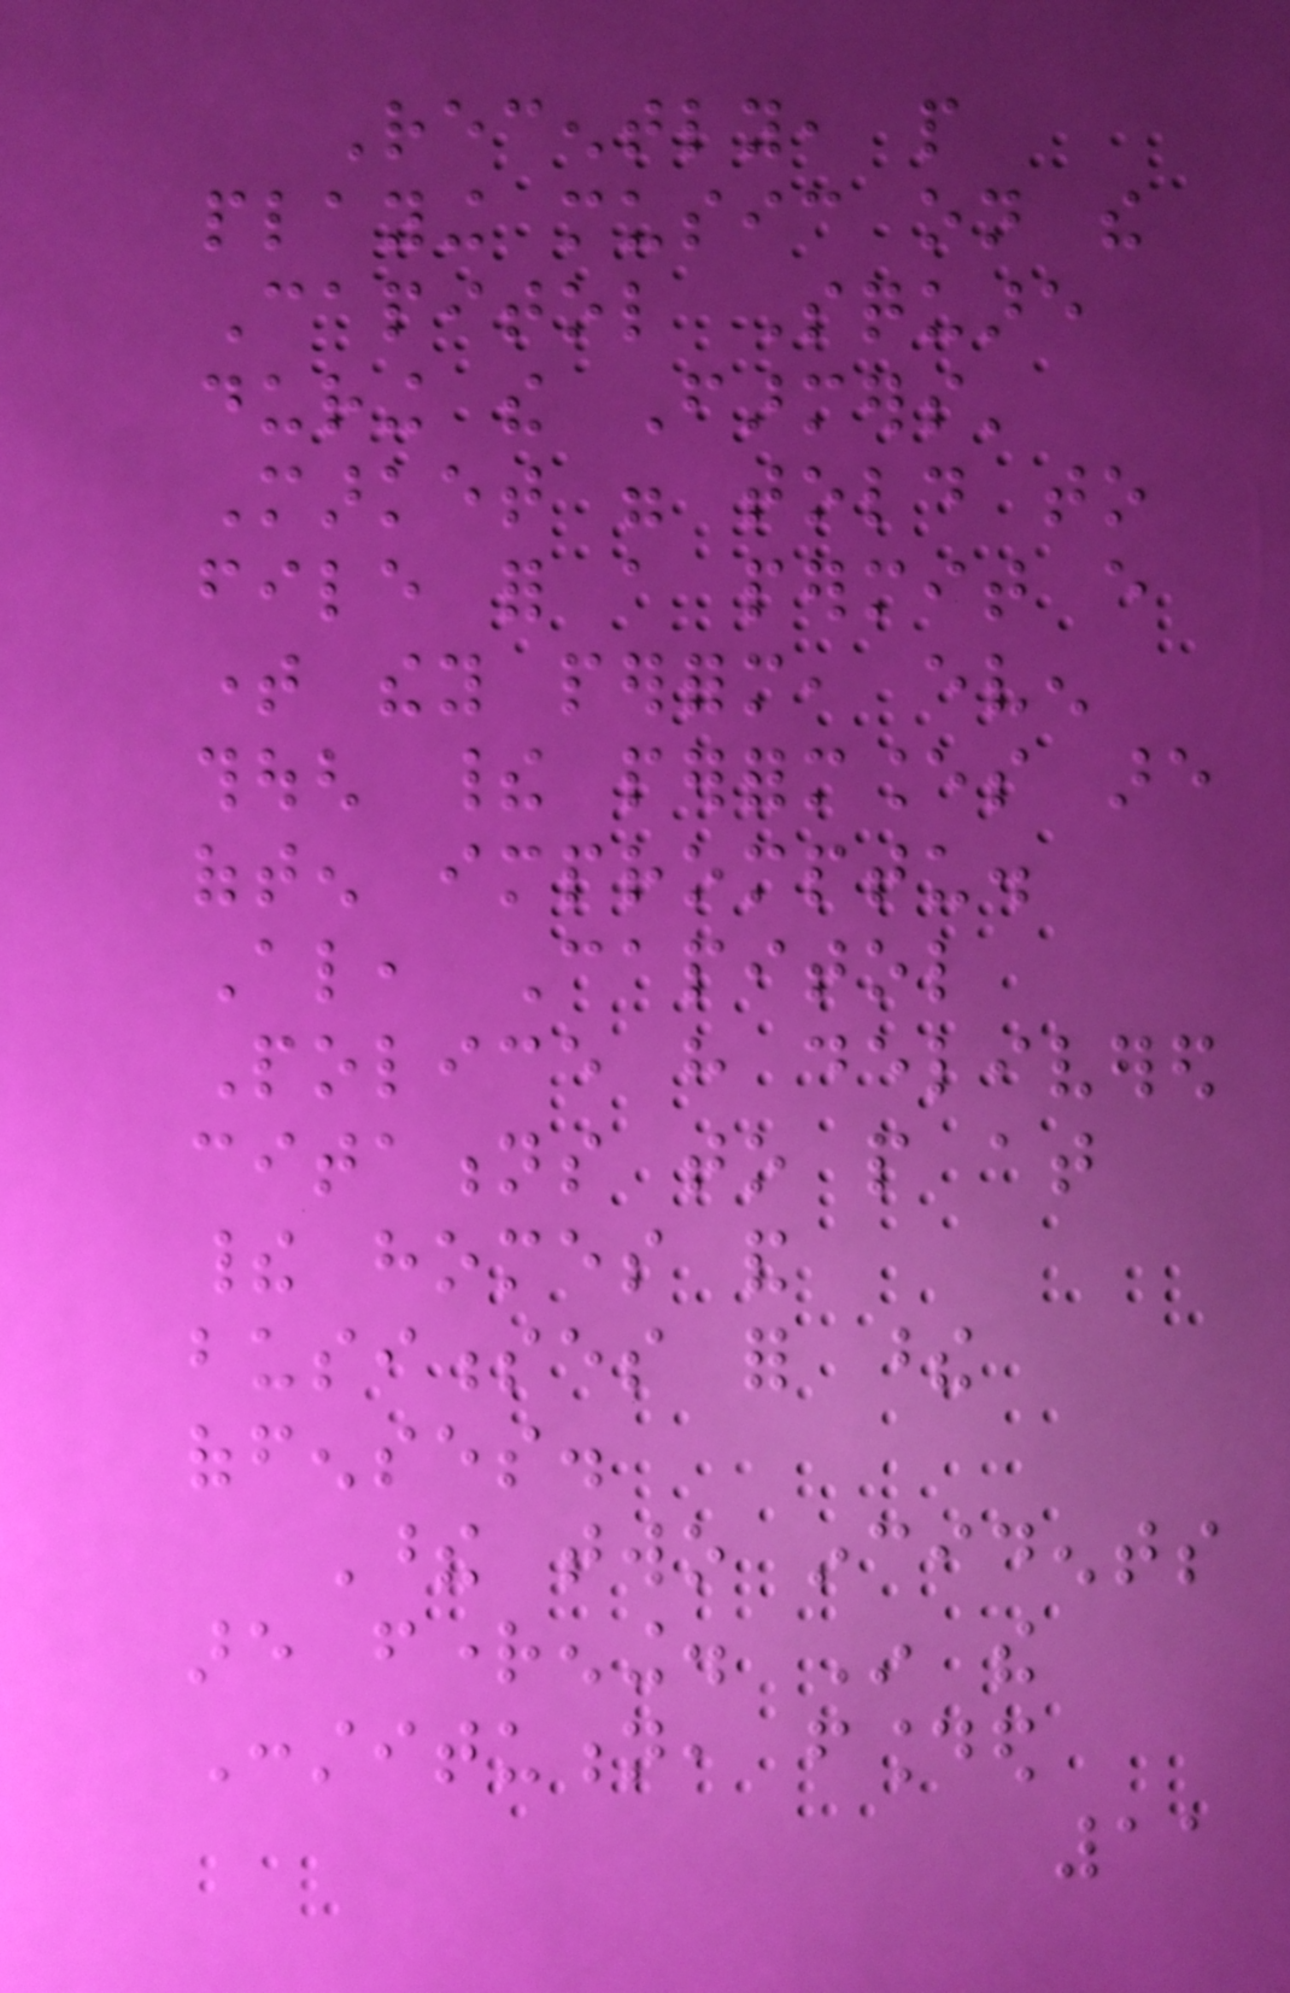Recently, people
playing music on the
Capitol Square
during the Farmers'
Market were told to
file for a permit every
time they perform, even
though their performances are
often impromptu.
Also, Capitol
Police have delivered
citations to people at
their homes and
businesses for these
offenses.
These two incidents
are frightening. In the
Constitution, founded
11
